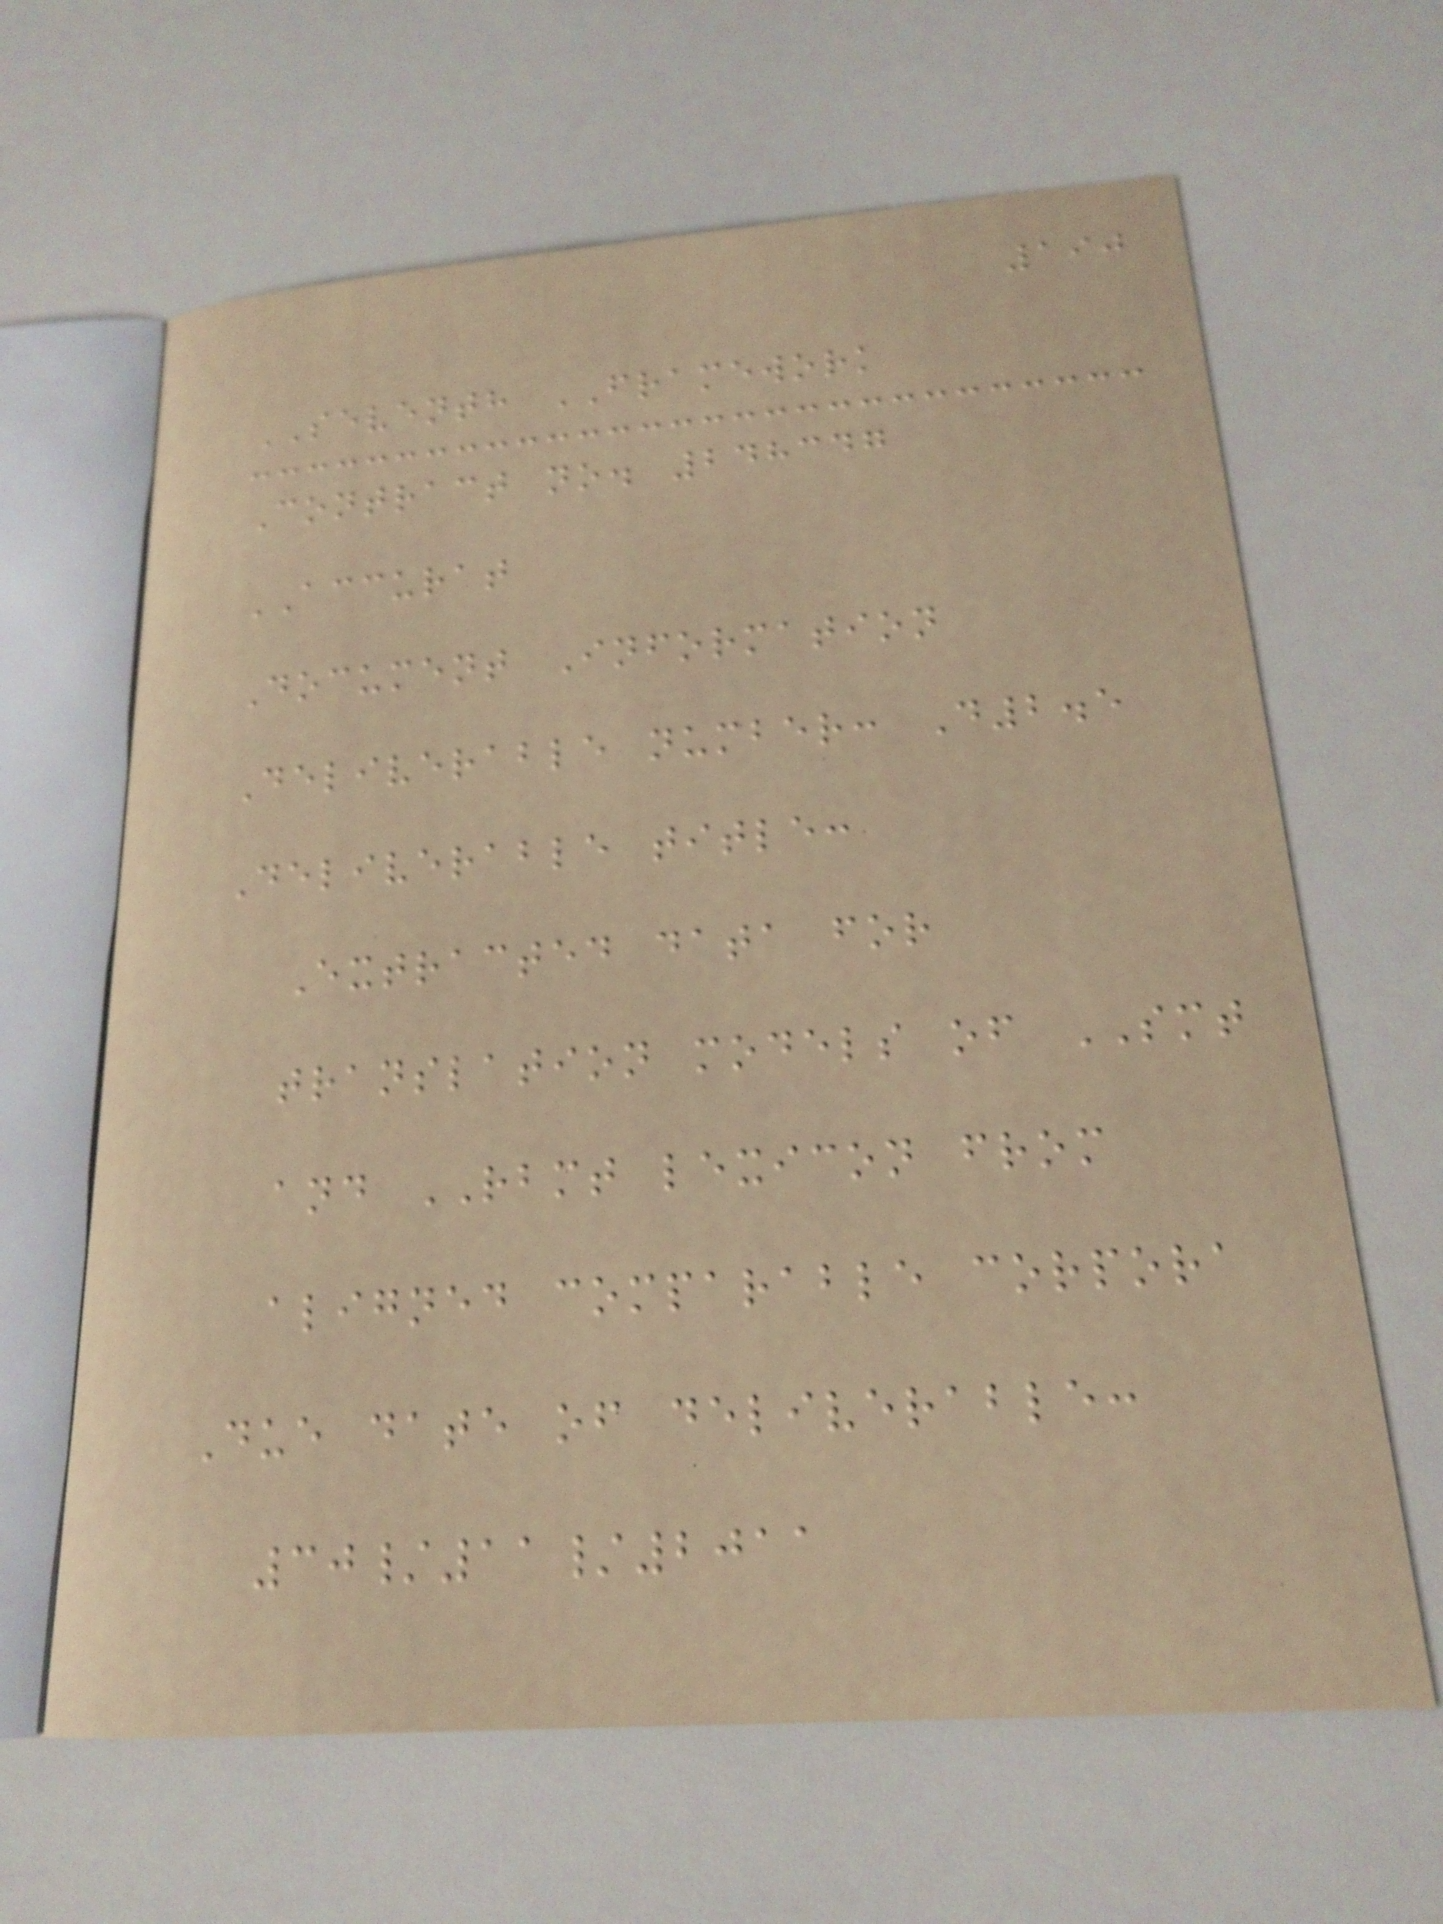190
SEVENTH FRAMEWORK
Contract no. 248347
ACCURAT
Document Information
Deliverable number: D2.5
Deliverable title:
Extracted data for
translation models of SMT
and RBMT lexicon from
aligned comparable corpora
Due date of deliverable:
30/11/2011
